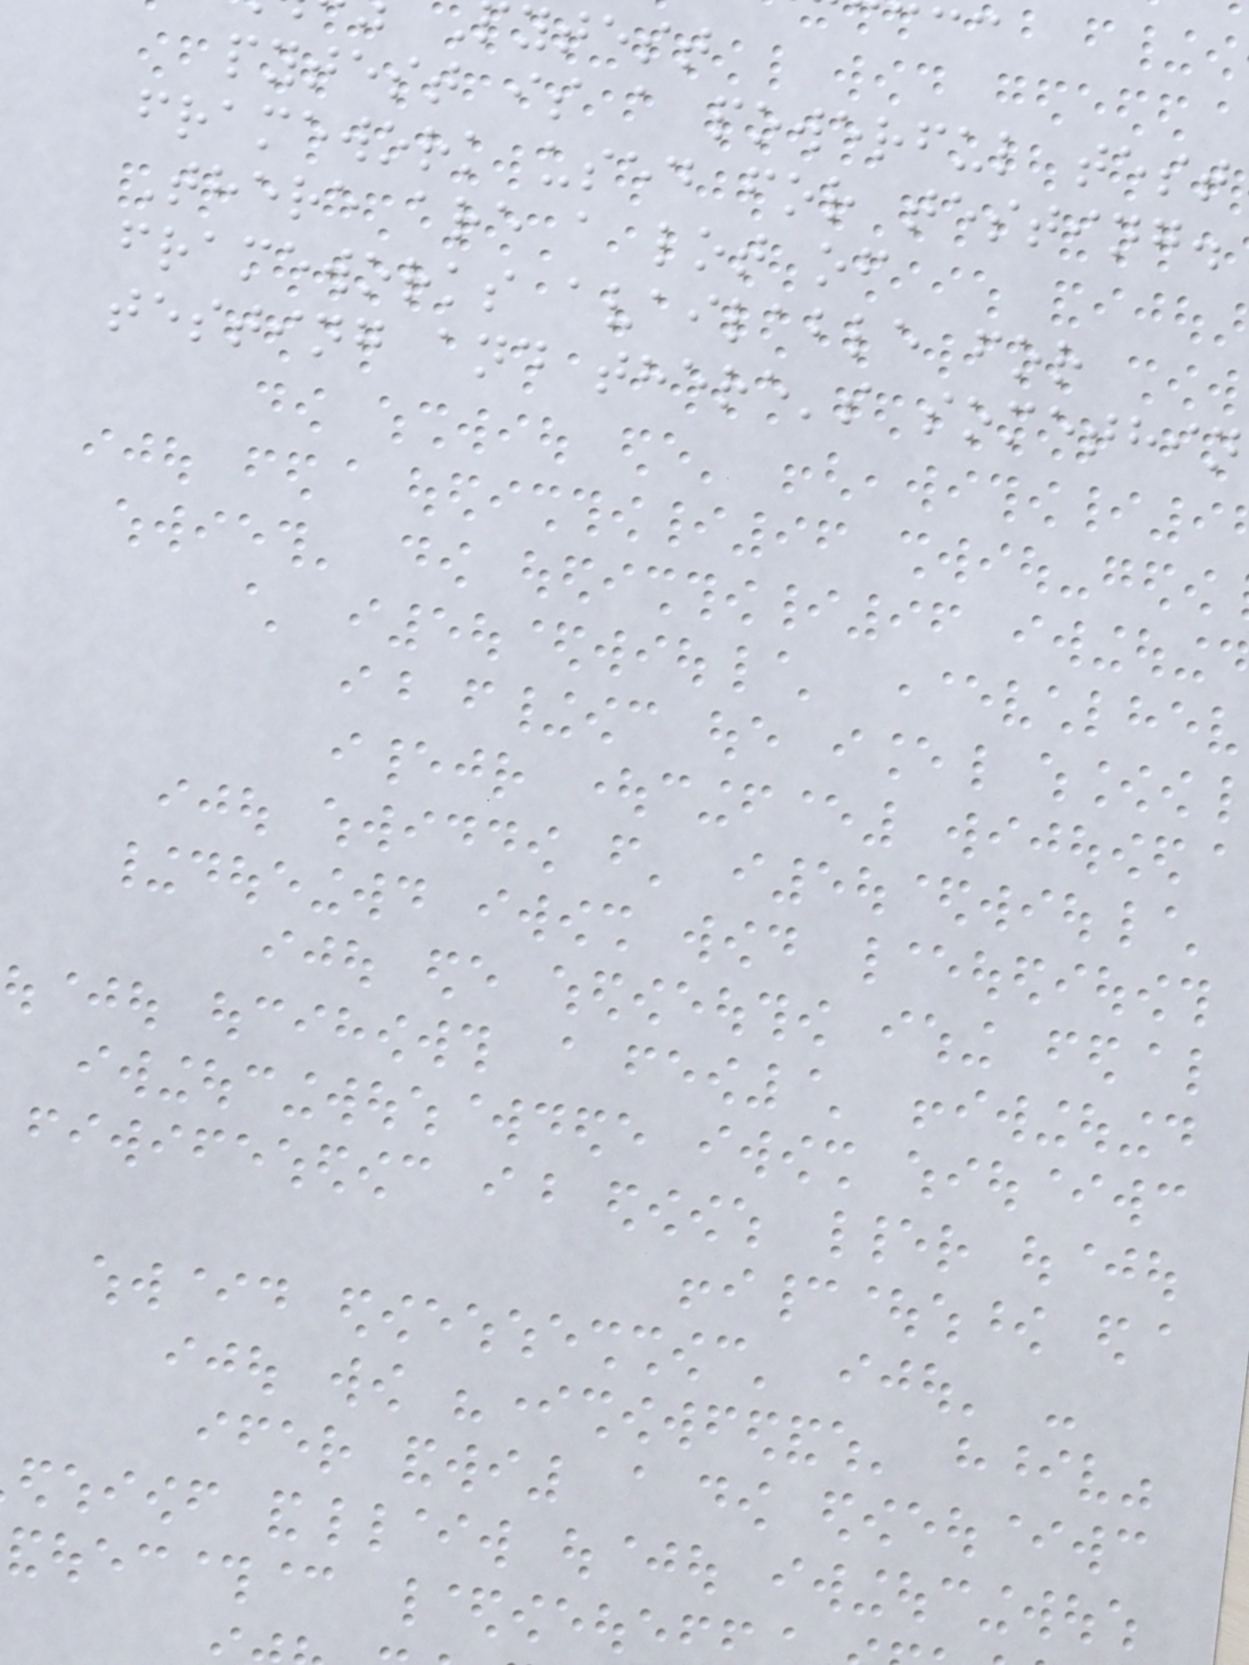ytest
pytest is a powerful test
framework used for testing.
There are a lot of
frameworks available for
testing and there's somethin
